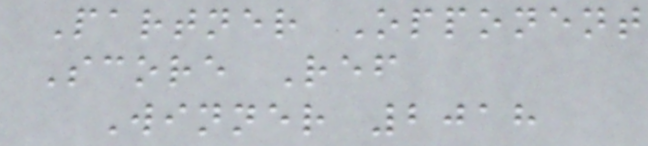Partner Opponent
Score Ref
Winner 2018
